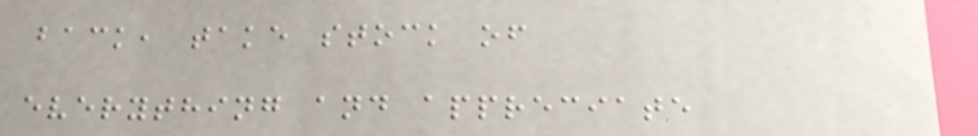back, take stock of
everything and appreciate
